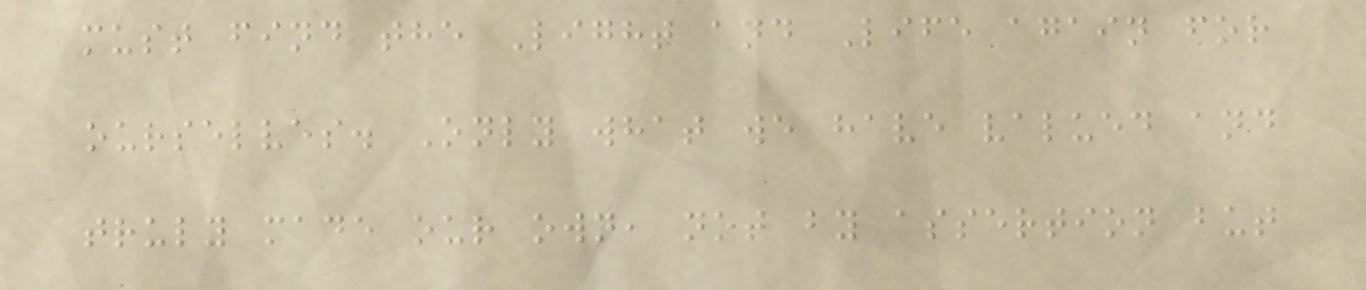must find the Light and Life again for
ourselves. Only what we have valued and
truly made our own, not by assertion but
